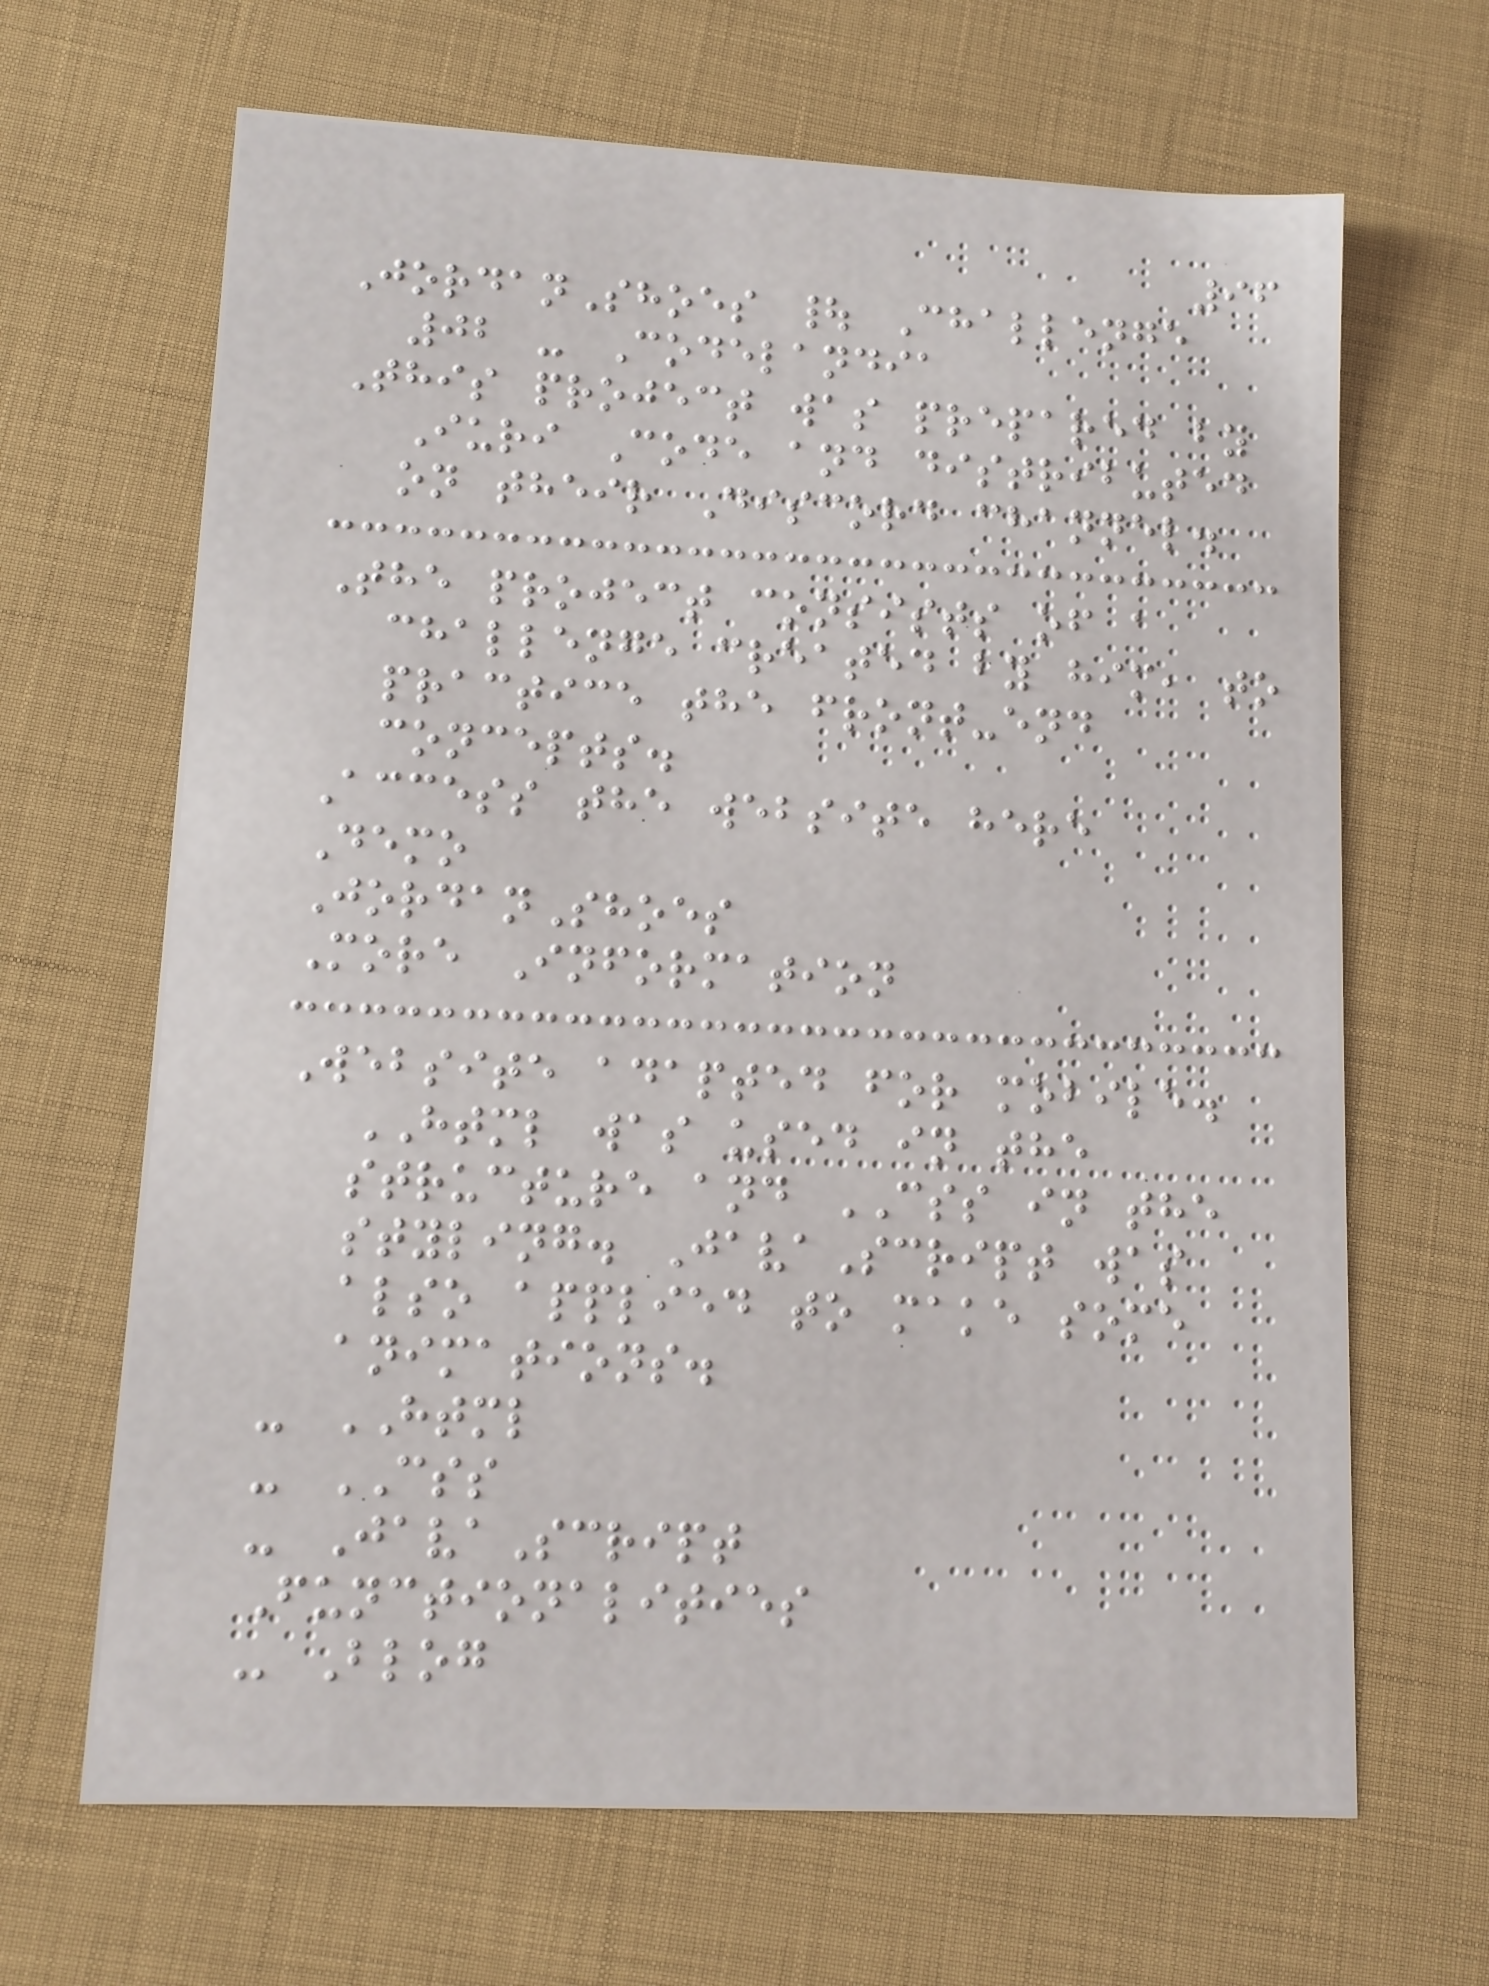96
JordanShoes | Challenge
02 - Codelandia
This project was prepared by
Iuri Code and distributed
on their Discord channel.
The project consists of a
challenge created by him, to
practice the front-end
concepts.
Access the website here
Demo
JordanShoes
More Information
Website adapted for mobile.
HTML was used in the
structure and CSS in the
styling. JavaScript was
also applied to make some
animations.
- HTML
- CSS
- JavaScript
Functionalities
- Blog
